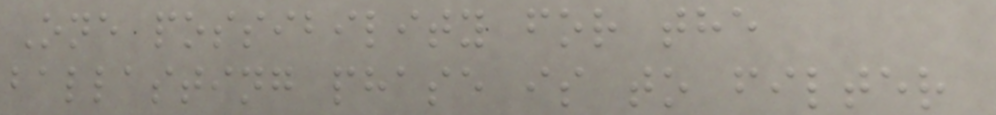One possibility for the
ballasting phase is to filter
